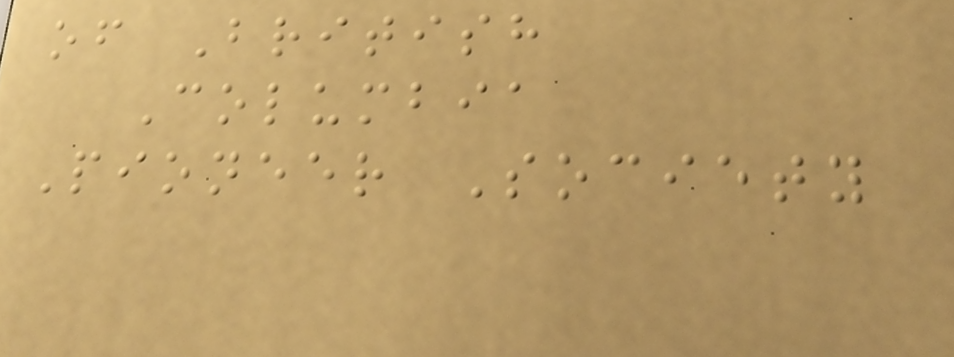of British
Columbia
Pioneer Society
